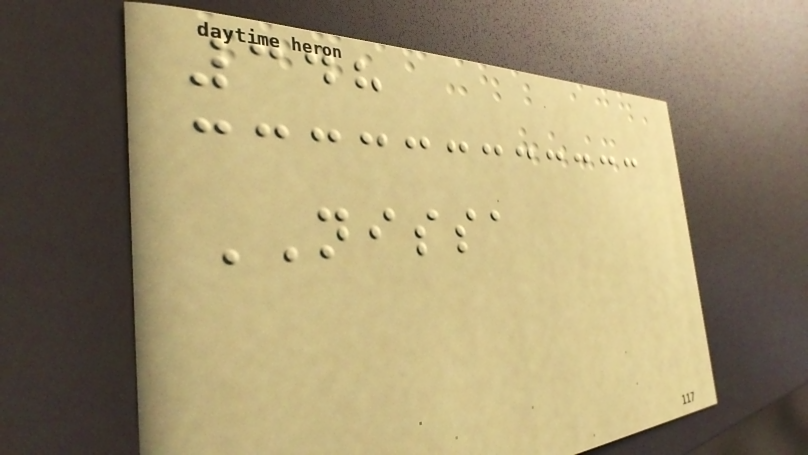348
NISSA
